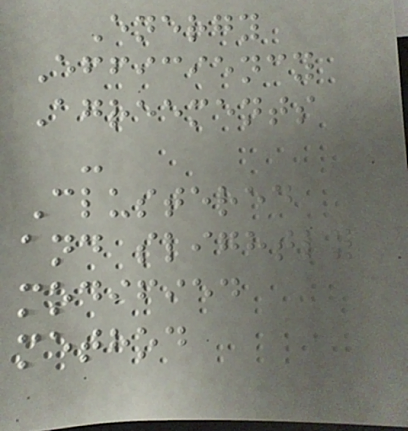Energy
Efficiency
Agreements
-
Clustered
and slightly
modified
method
